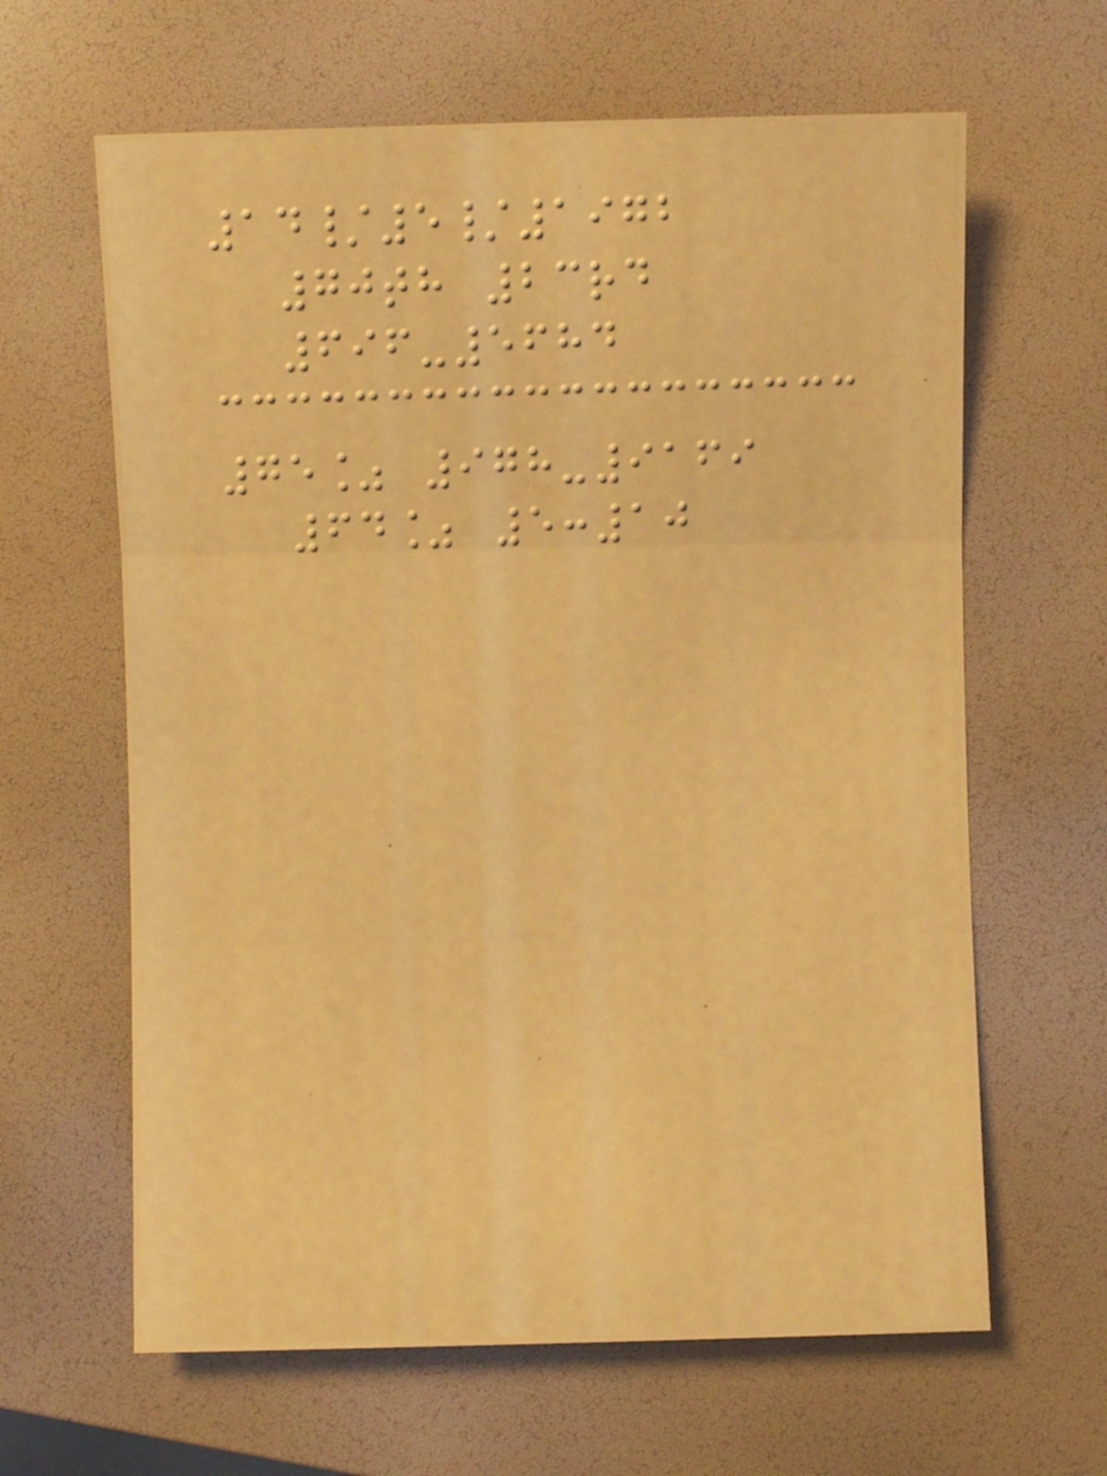14/5/1972
70th 23rd
696-5684
75% 978-9169
64% 5:10
